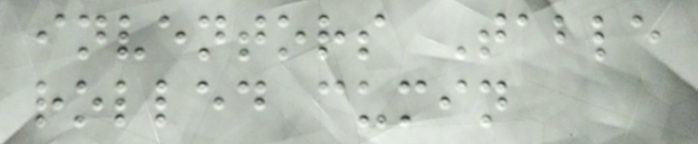inventors Table
rolled cumin
